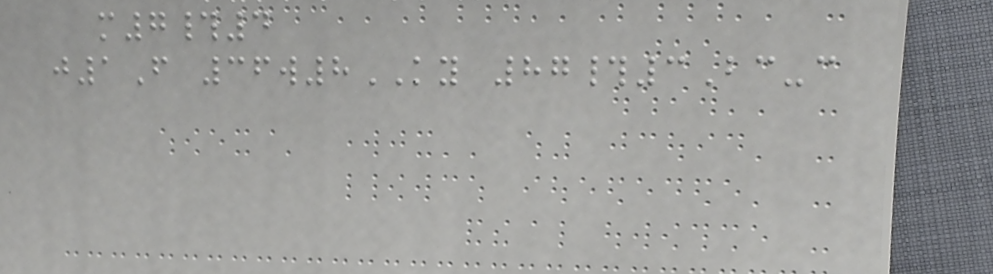m7#4
j1F 36w8KY 87#3Bc-c
